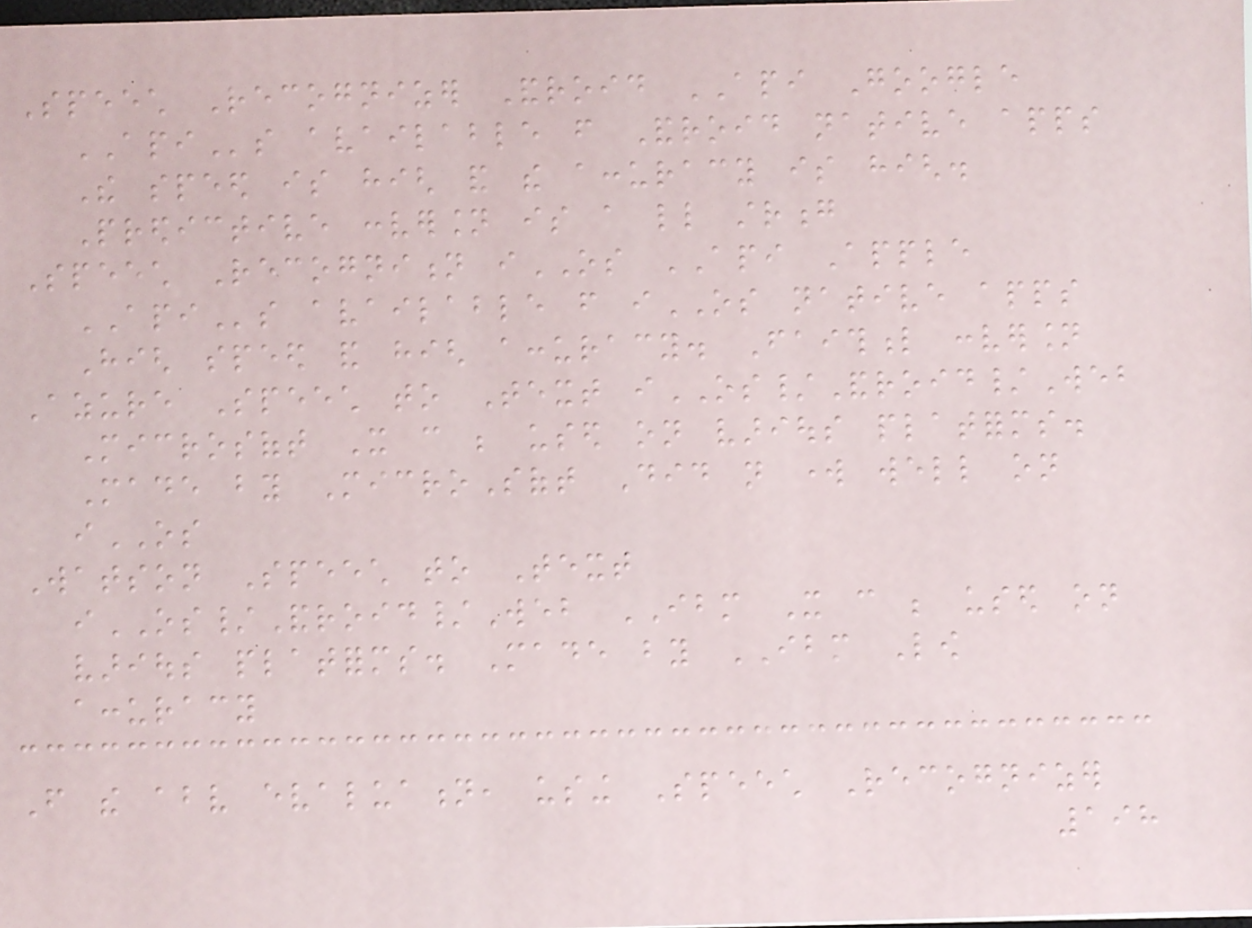Speech Recognizer Android API Google
APIs available from Android native apps
The speed is high and the accuracy is high.
Predictive conversion is a little strong
Speech Recognition iOS API Apple
APIs available from iOS native apps
High speed and high accuracy. Faithful conversion
Azure Speech to Text iOS/Android/Web
Microsoft It can be used on various platforms.
Made by MicroSoft Did not work well on
iOS
Watson Speech to Text
iOS/Android/Web IBM It can be used on
various platforms. Made by IBM Low
accuracy
From the above evaluation, using Speech Recognizer
198
